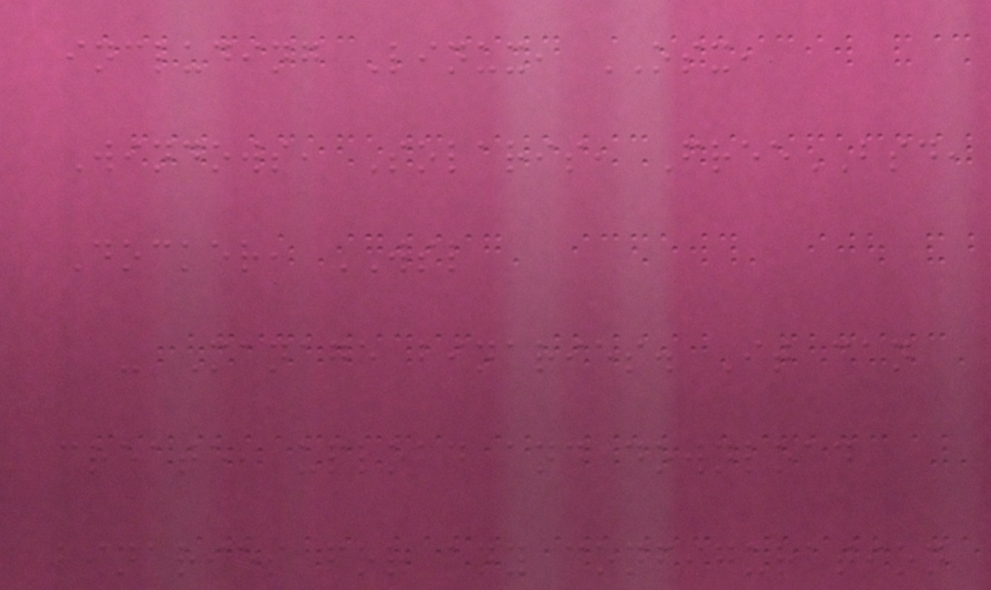including Linux, OSX,
Windows, Solaris, FreeBSD,
Docker, WSL
- Manage binaries. It can
create, upload and download
binaries for any configuration
